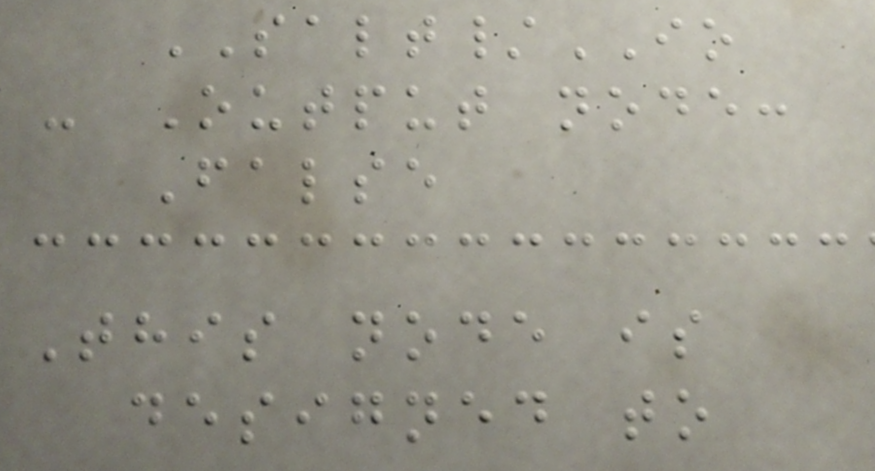SALT/IO
- Output node:
False
This node is
designed to
